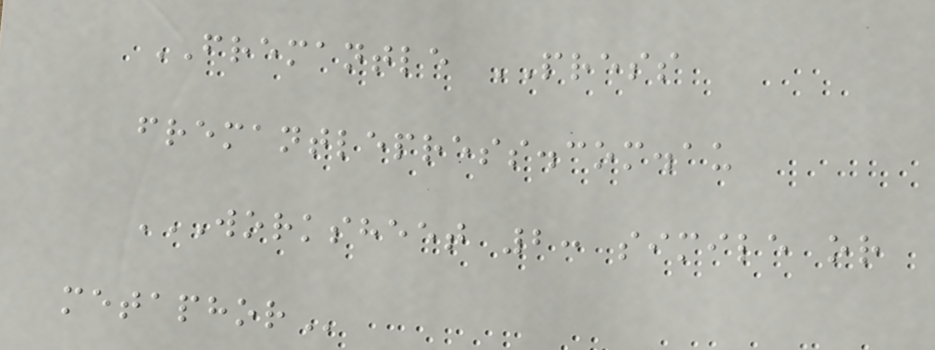FREMANTLE PRESS
fremantlepress.com.au
WORKSHEET 2: SIMILE OR
METAPHOR
